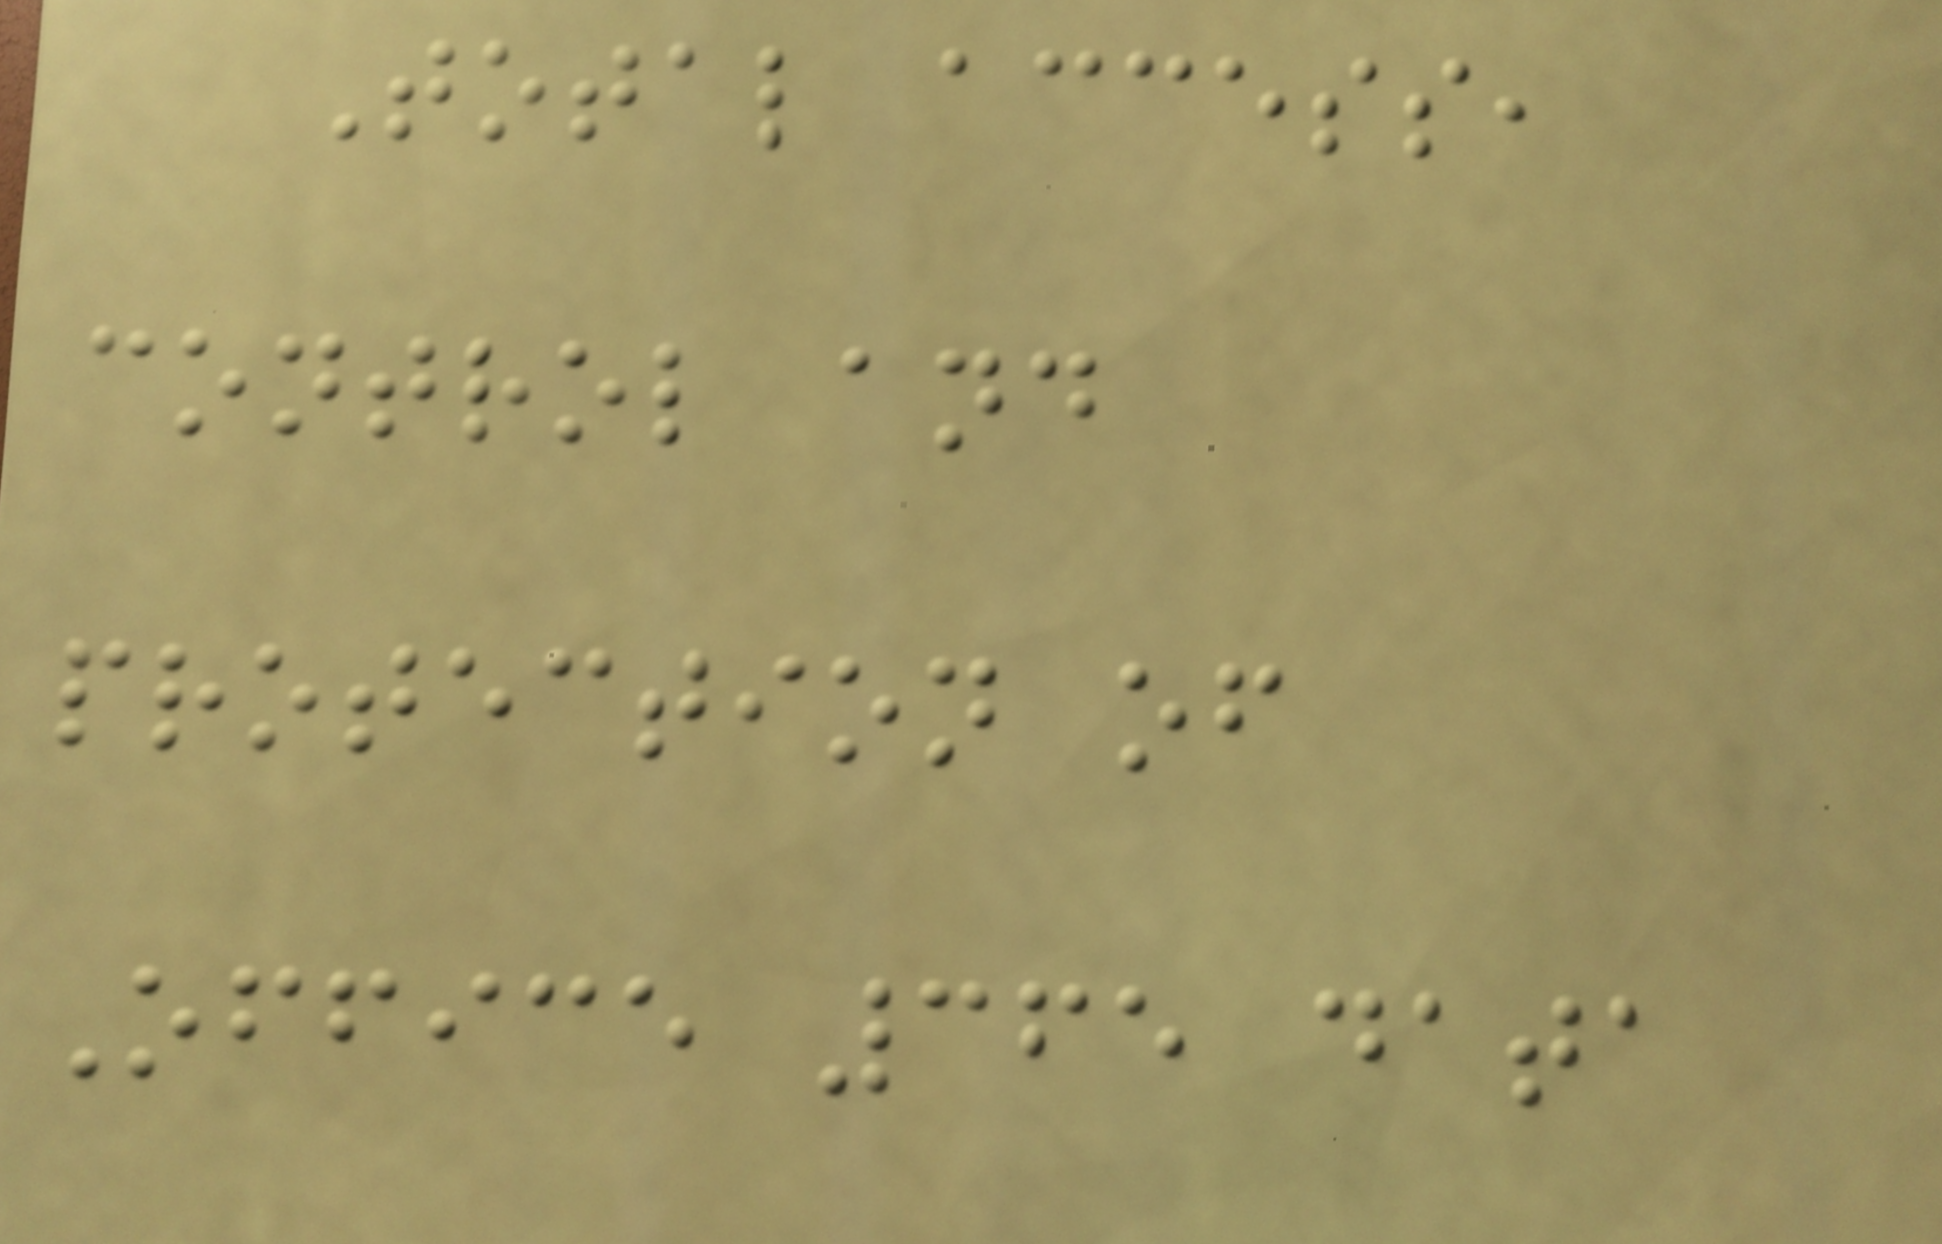Total access,
control and
protection of
Office 365 data
